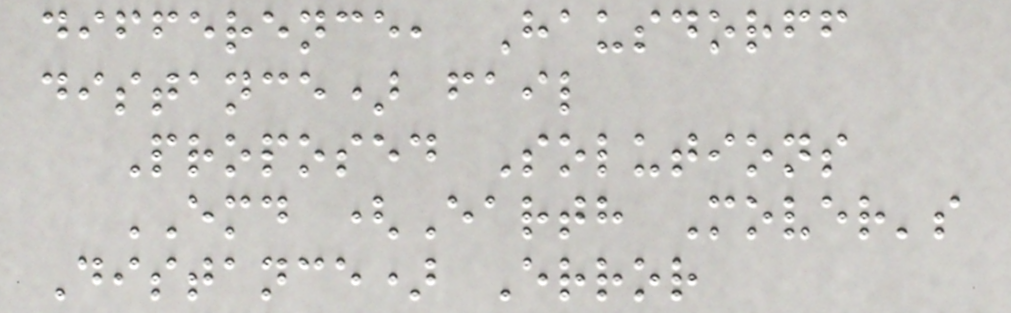difference, Hausdorff
distance) fail
Proposed Solutions
EMD (Earth Mover's
Distance) Error
